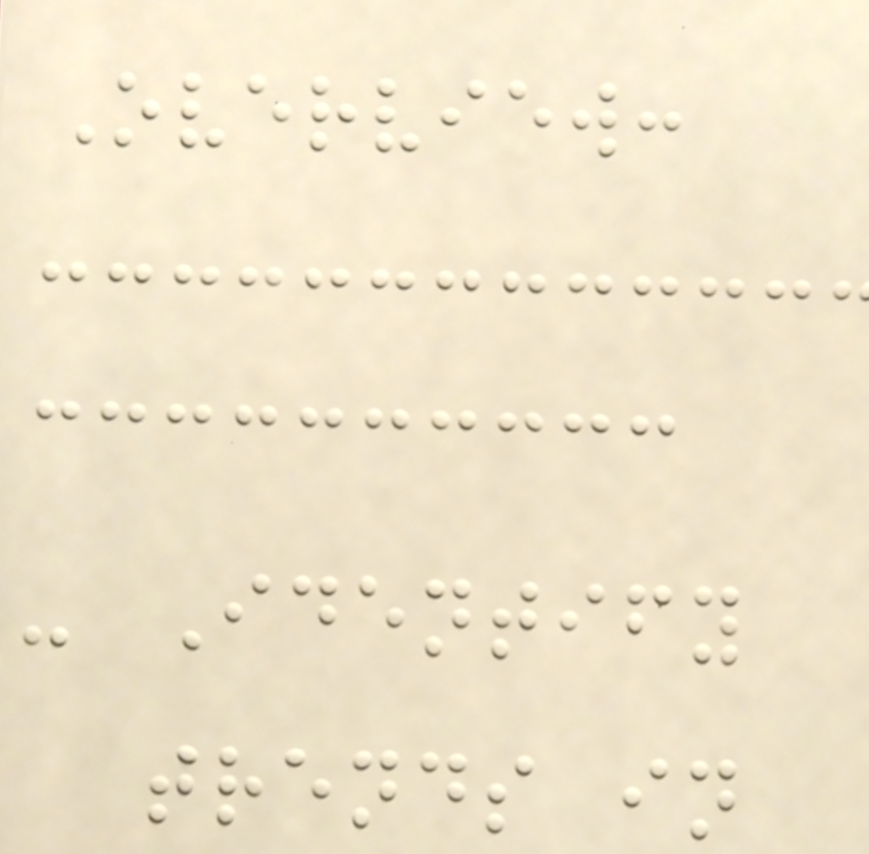Overview:
- Identify
trends in
